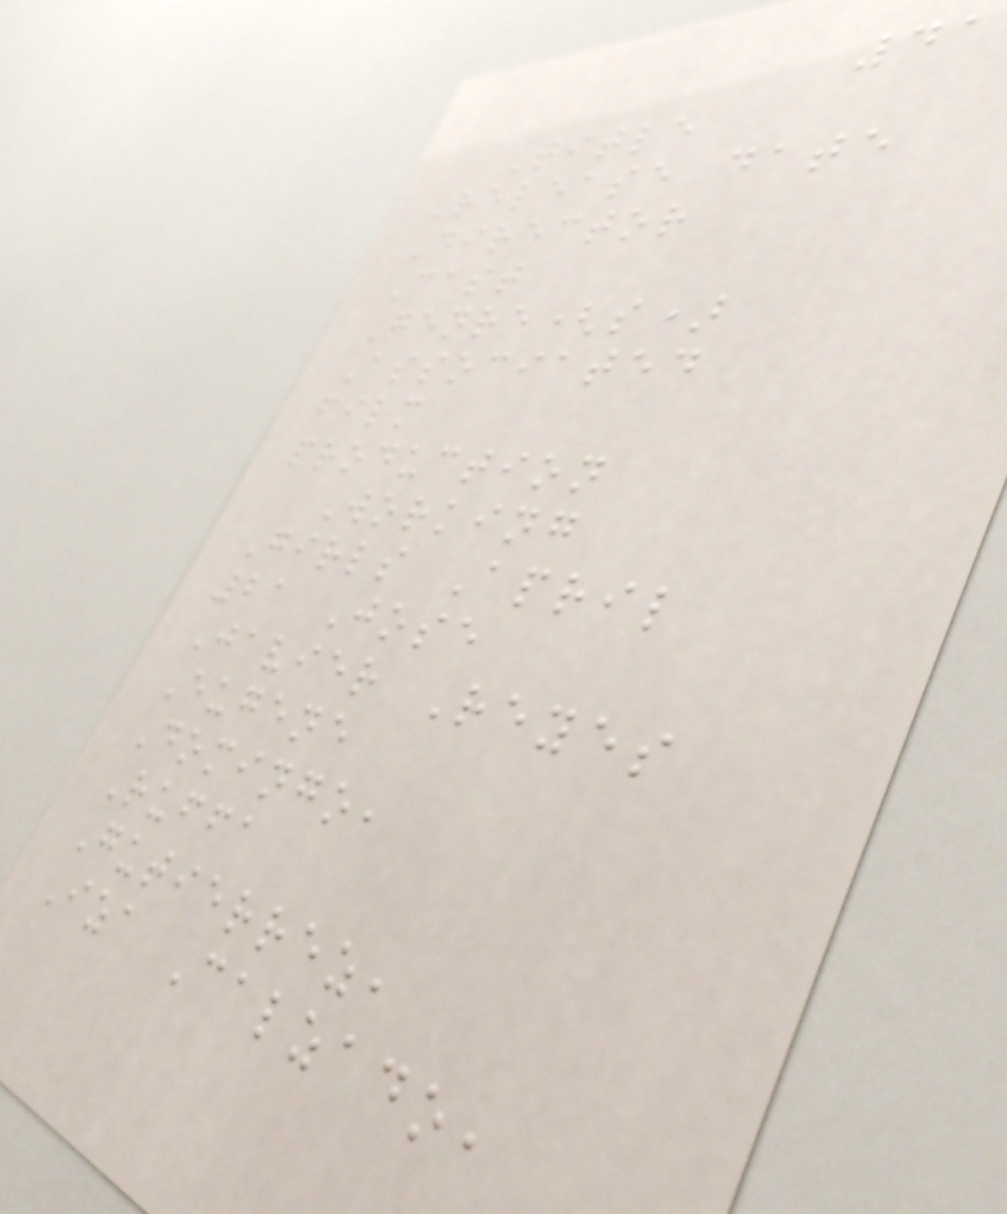41
Title
Release date
Director
Cast
Genre(s)
Associated
film
production
Working
Girls April
21 Jose
Javier Reyes
Eugene
Domingo,
Ruffa
Gutierrez,
Iza Calzado,
